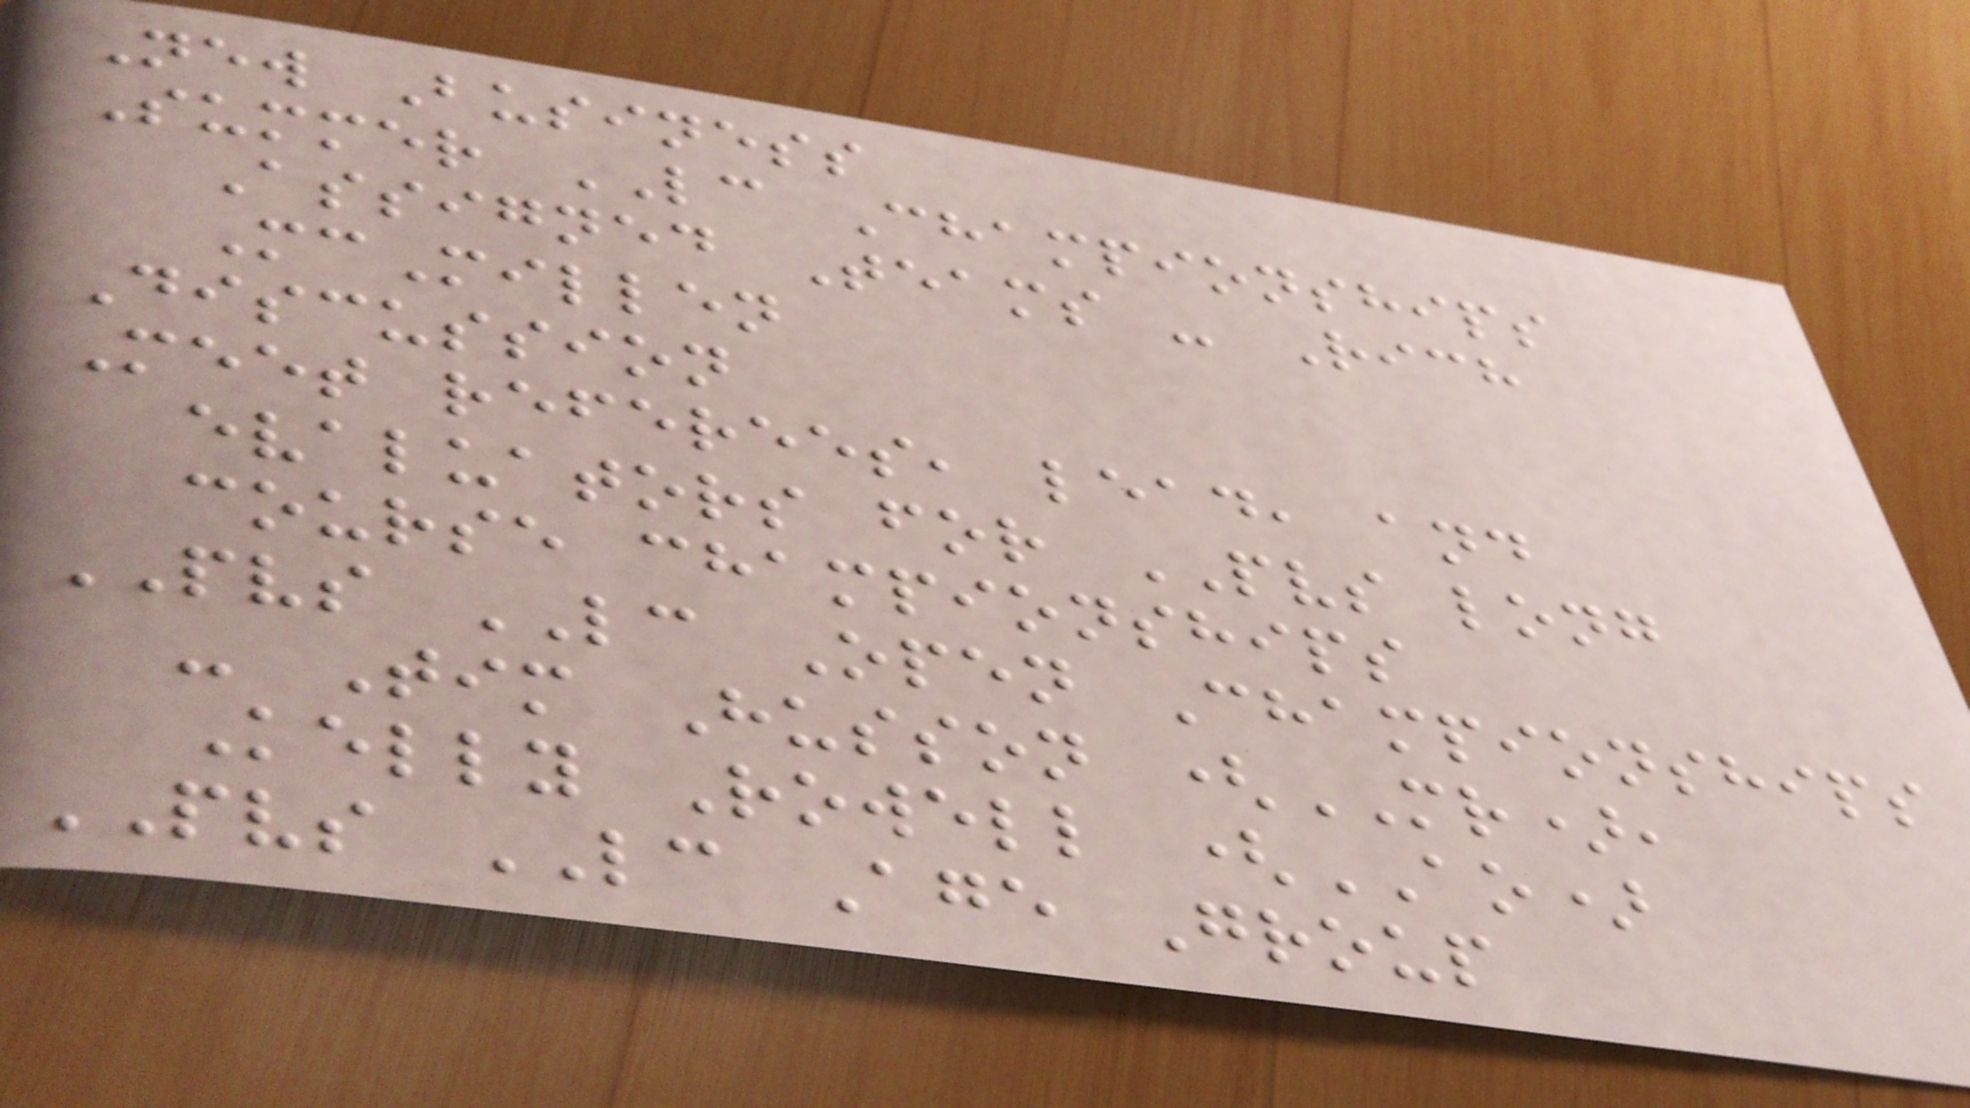New Business
Summer LC Championships
Assigned Teams - Rich
McMillen
Discussion
Meet referees, lead, and
evaluators for PVS long
course championships
PVS LC Open Championships
- Tim Husson (MR),
Kelly Rowell (AO)
PVS LC Age Group
